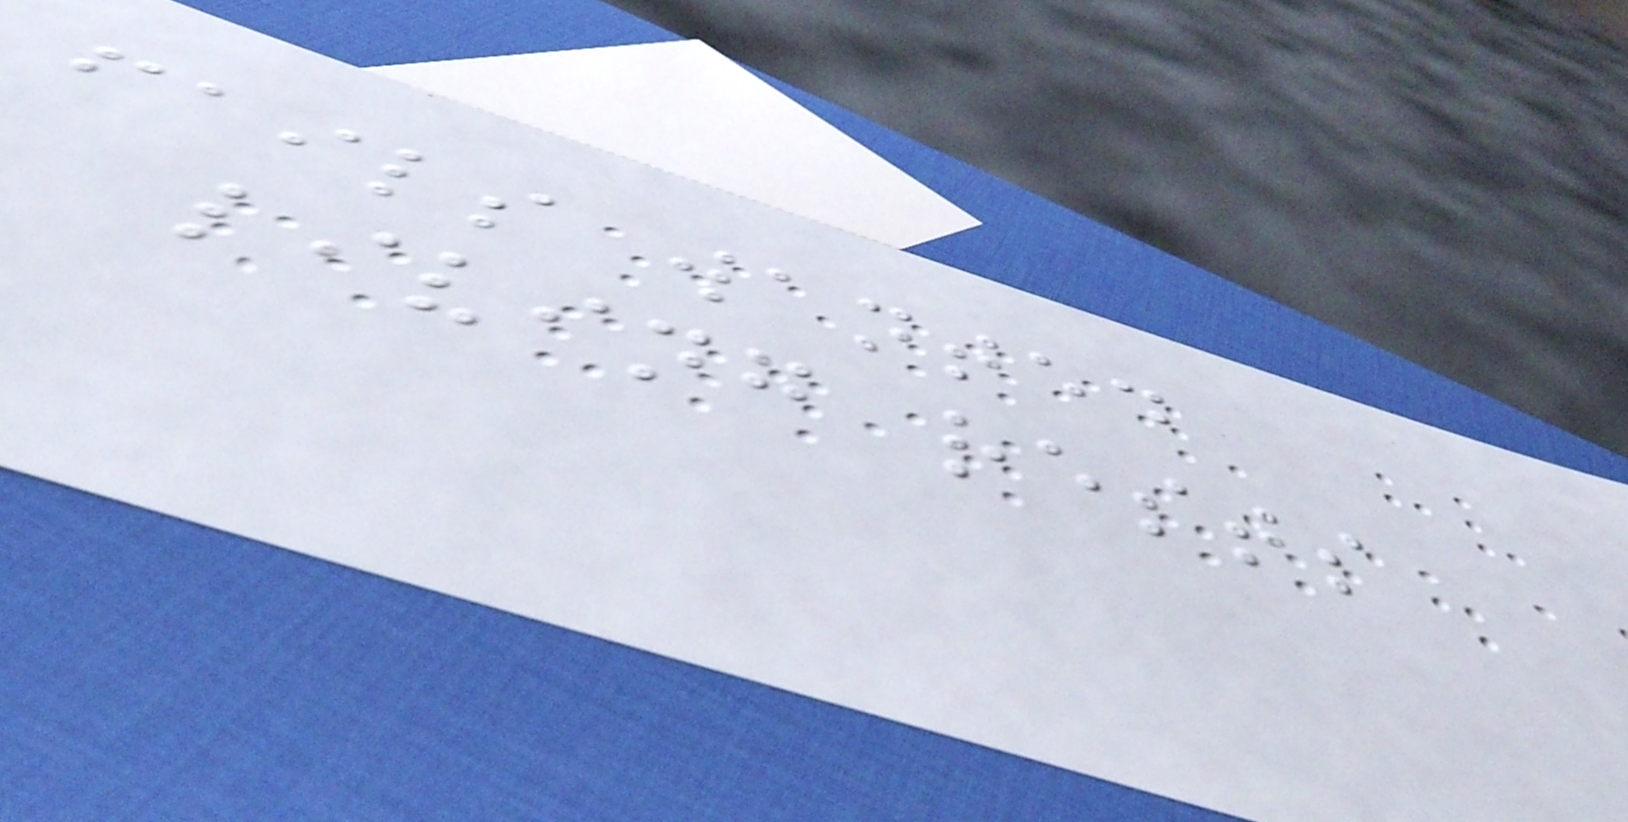fails wanted
living rests
